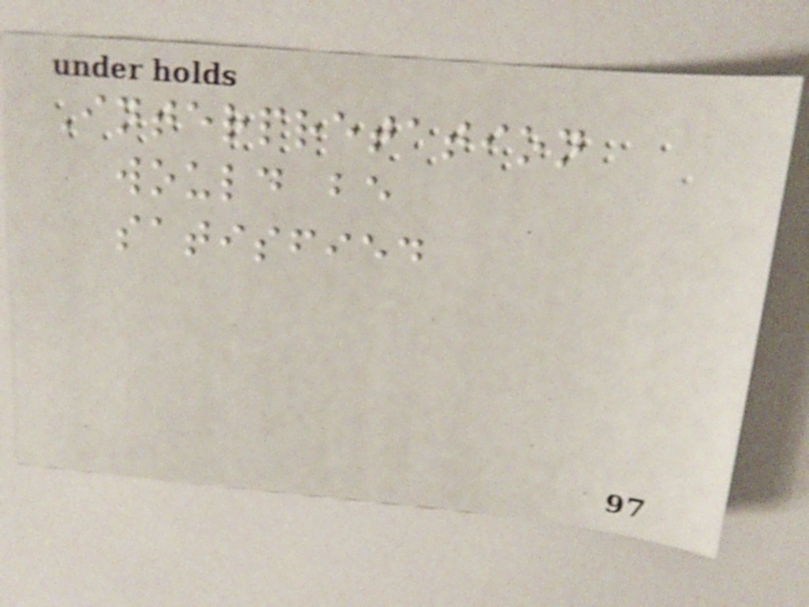Interpretation
would be
satisfied
